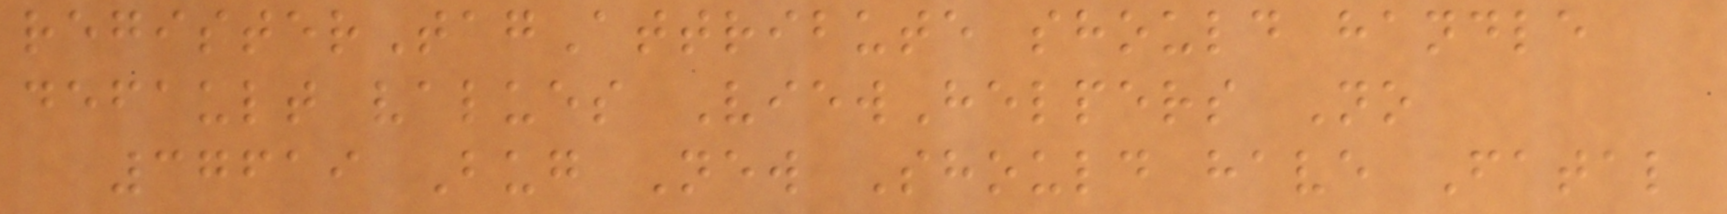registerTagAttribute should handle
default values ViewHelpers No
37619 Bug New Should have Fatal
